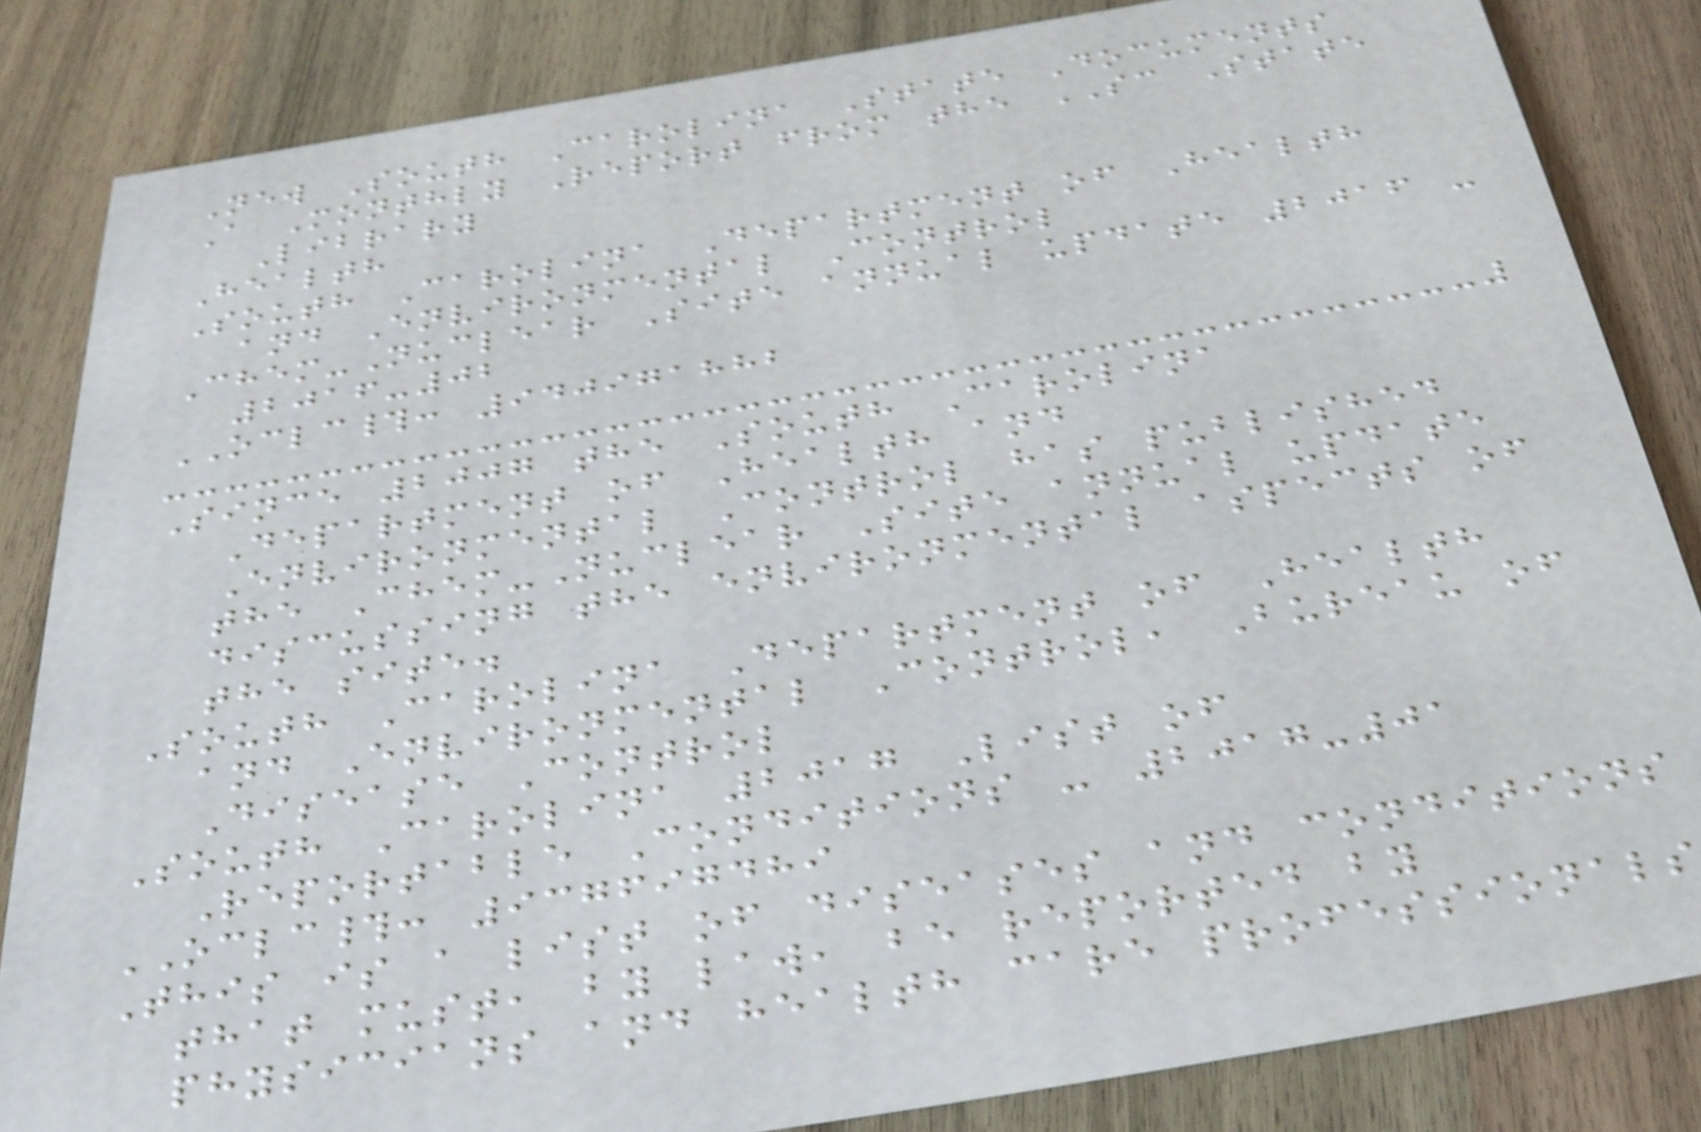New South Carolina State Documents
A Monthly Report from the SC State
Library
Health
South Carolina Department of Health
and Environmental Control
Chem-Nuclear Site annual update 2016 -
2016-02
OCLC#: 940971882
Since 2007 the South Carolina
Department of Health and
Environmental Control has published
the Chem-Nuclear Site annual update
discussing the environmental aspects of
the site.
South Carolina Department of Health
and Environmental Control, Bureau of
Disease Control
South Carolina 2017 List of
Reportable Conditions - 2017-01
OCLC#: 937697489
This is a list of diseases and conditions
that must, by law, be reported by
physicians and health care professionals
